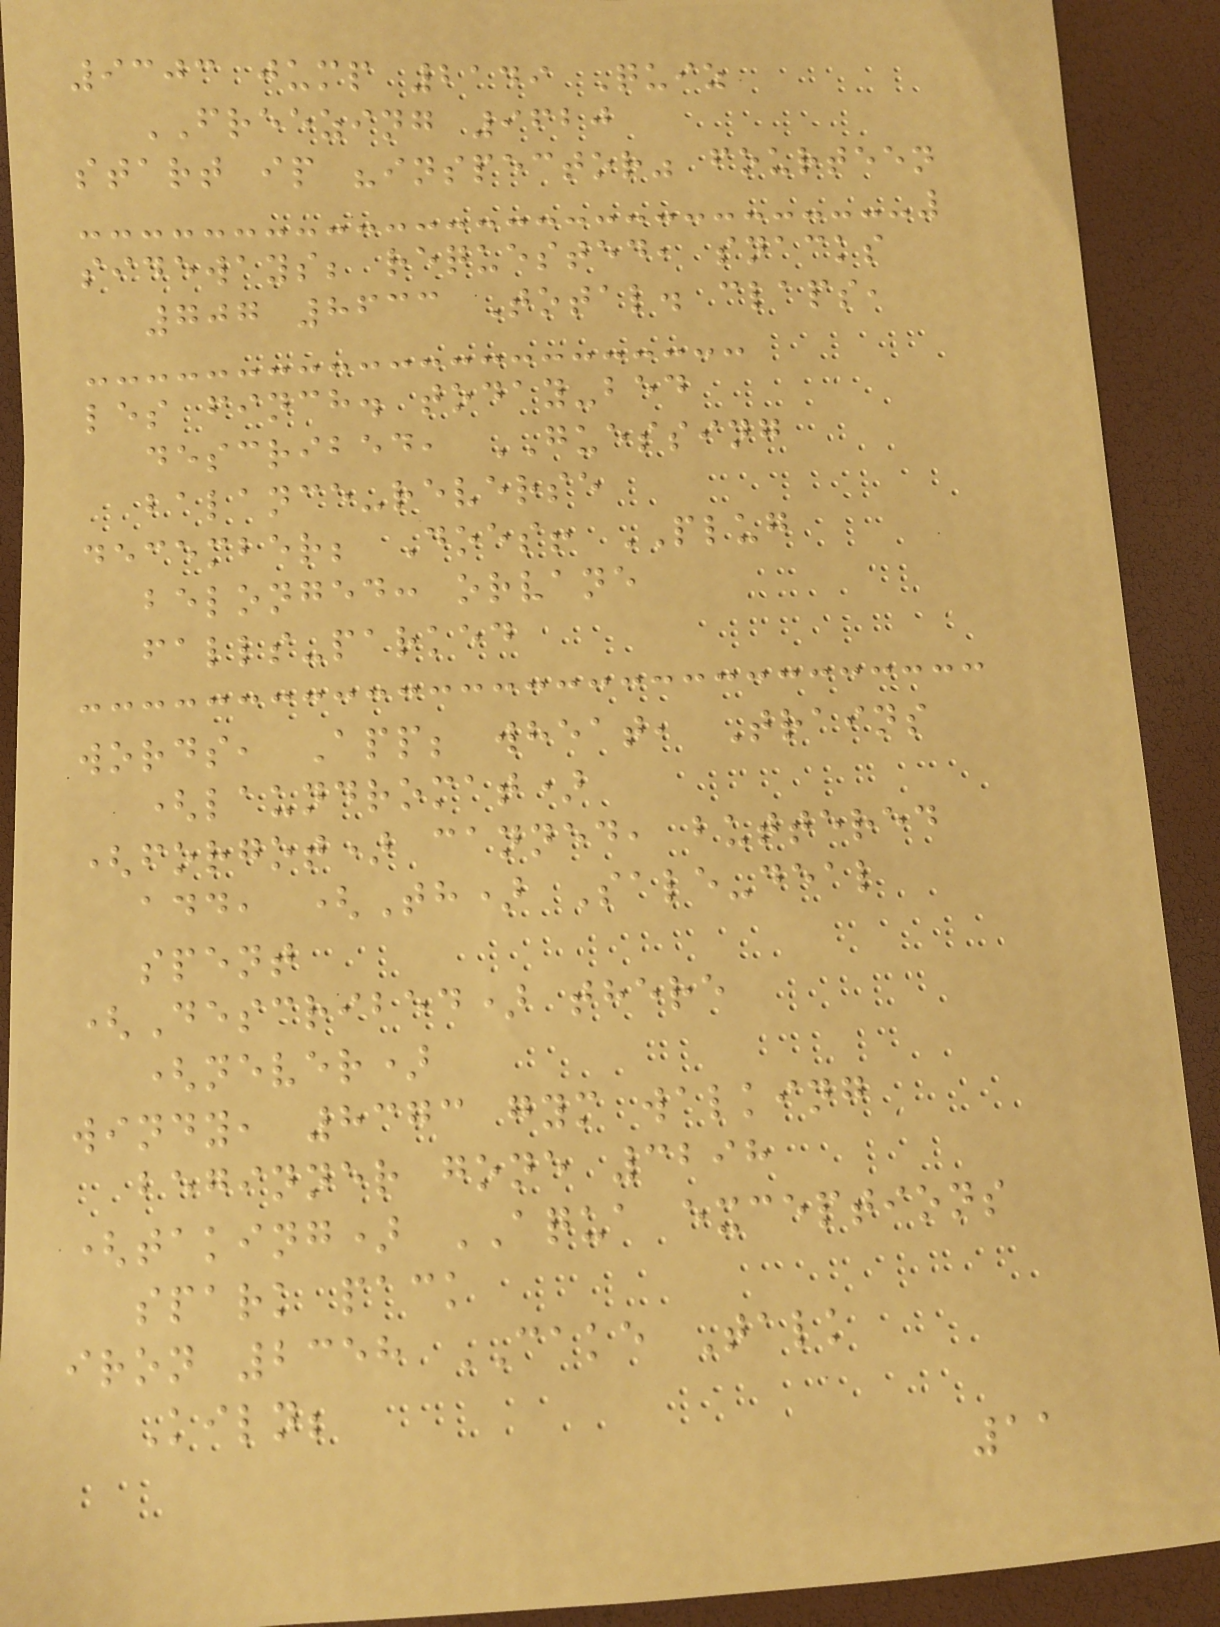9303 jump 2149 Quiz
FREEZING 9620
start ip "inspector" fourteen
sideways; requested, snacks
707 8633 Total. claps,
les finch. today-bed
described, GUESSING
balance-reverse
december; Does! PLUG
belonged: orvane
falls-parked
words, App; wheat, Trains
(laundromat)
(forgot) canned, buttered
add, (Th) Sale-deal
spent
(Described) there
(never)
windy, 8373 gym walking
beginner gone 3298
(taking) AQUA exceptions
spark pack
iron 2358 CAKE Talk
Kiln;
11
